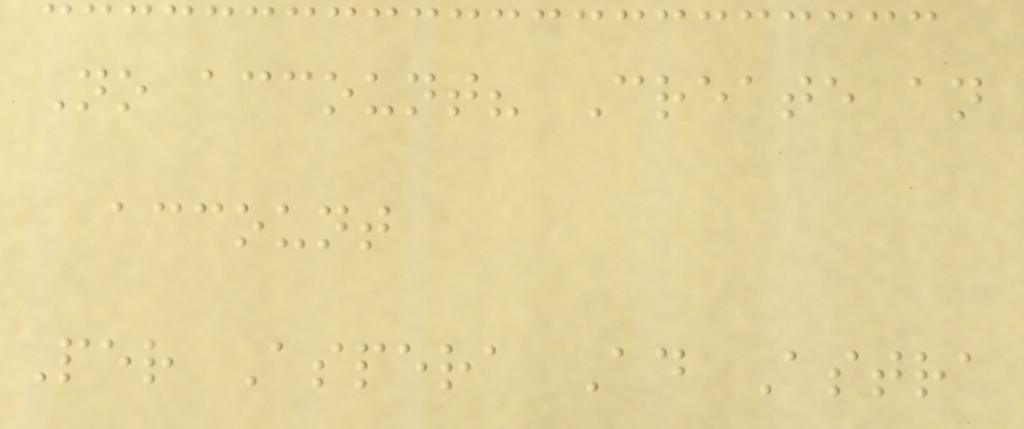No account? Create an
account
Per Aspera Ad Astra
